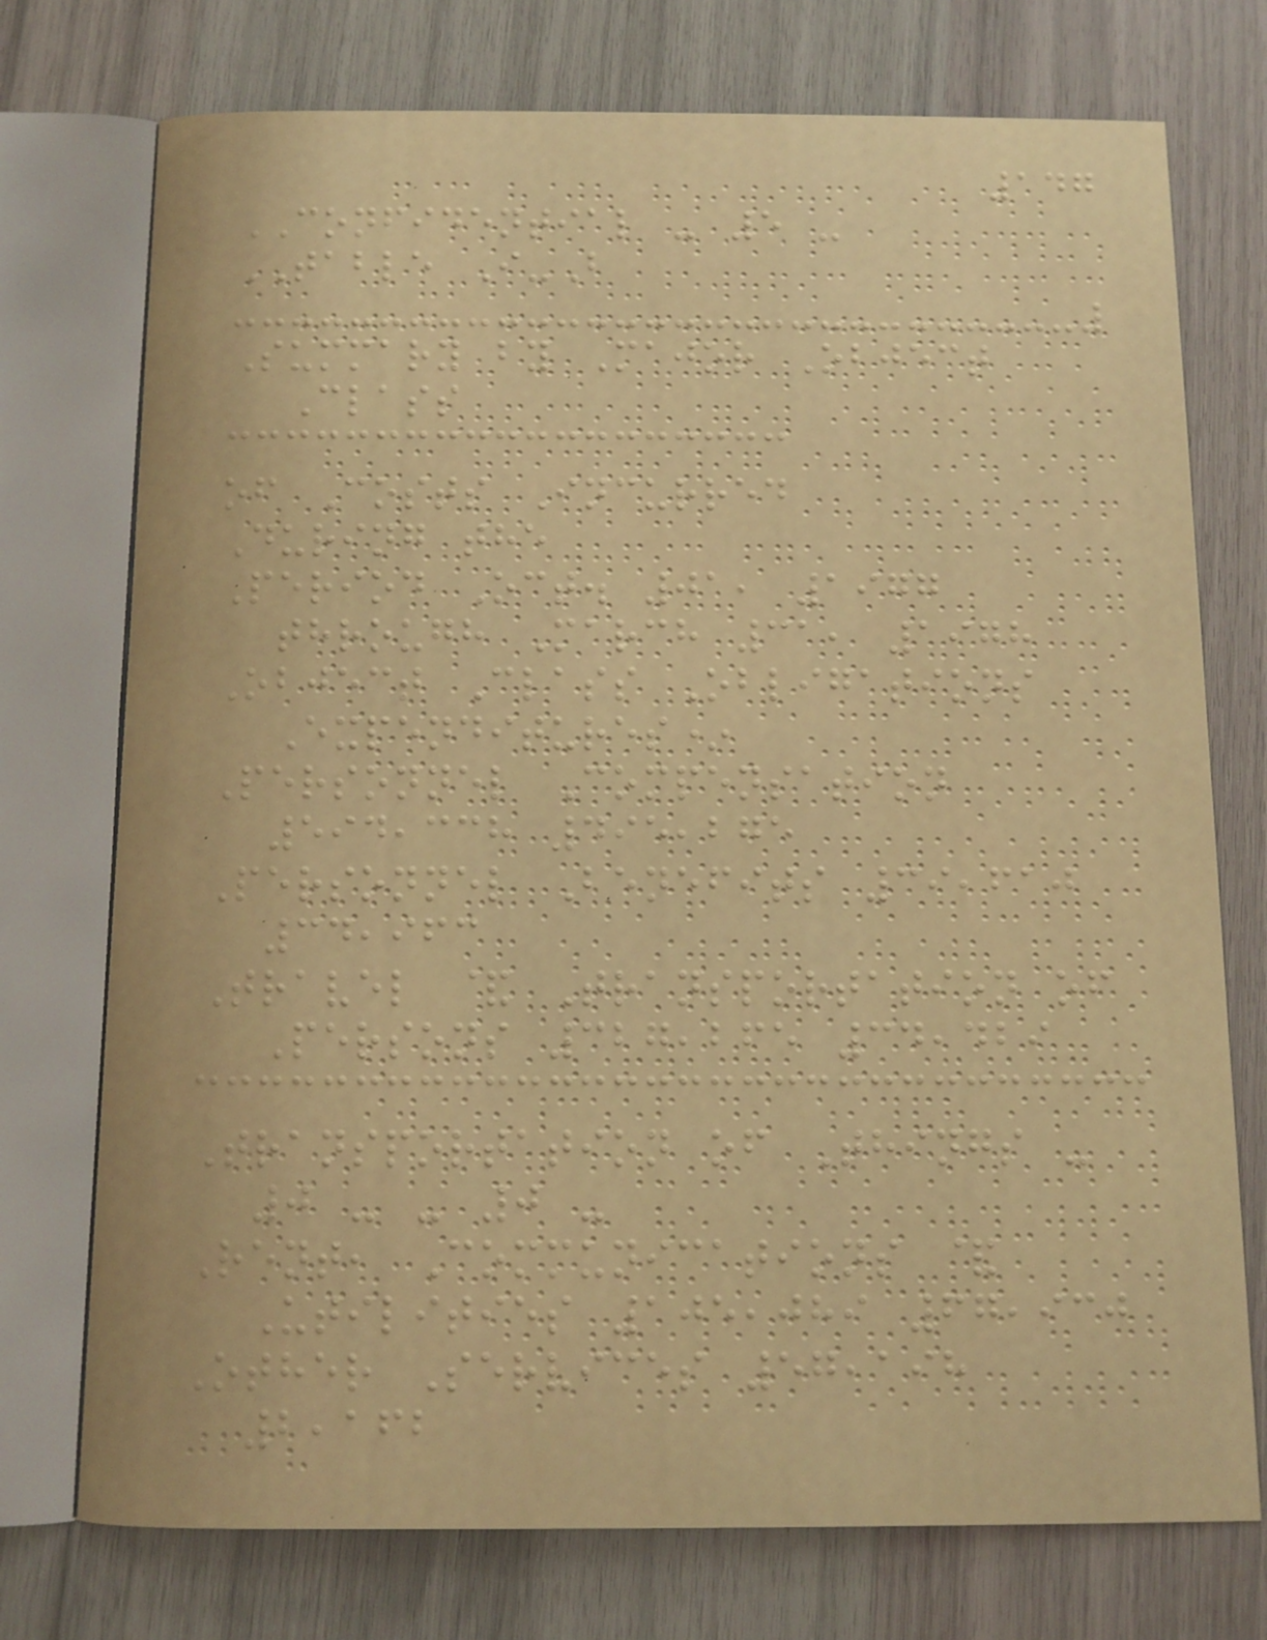147
CONFIDENTIAL - 5 -
TABLE I-B
Summary by Major Object
Class
of Costs Incurred
During the
Period Oct. 01, 1977
through March 31, 1978
Object Class Obligations
Expenditures*
Personnel Compensation
594,338 495,275
Personnel Benefits 39,610
34,963
Travel & Transportation of
Persons 327,265 34,429
Transportation of Things -
0 - - 0 -
Rent, Communications &
Utilities 105,089 67,930
Other Services 57,198
2,162
